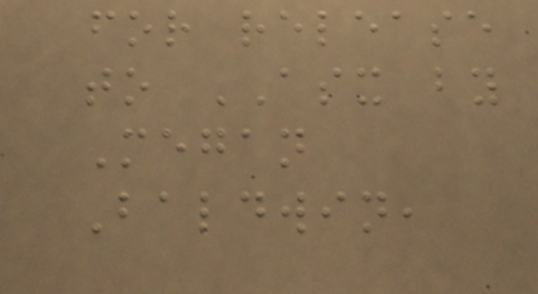for release
to ASX by
Megan
Baldwin,
